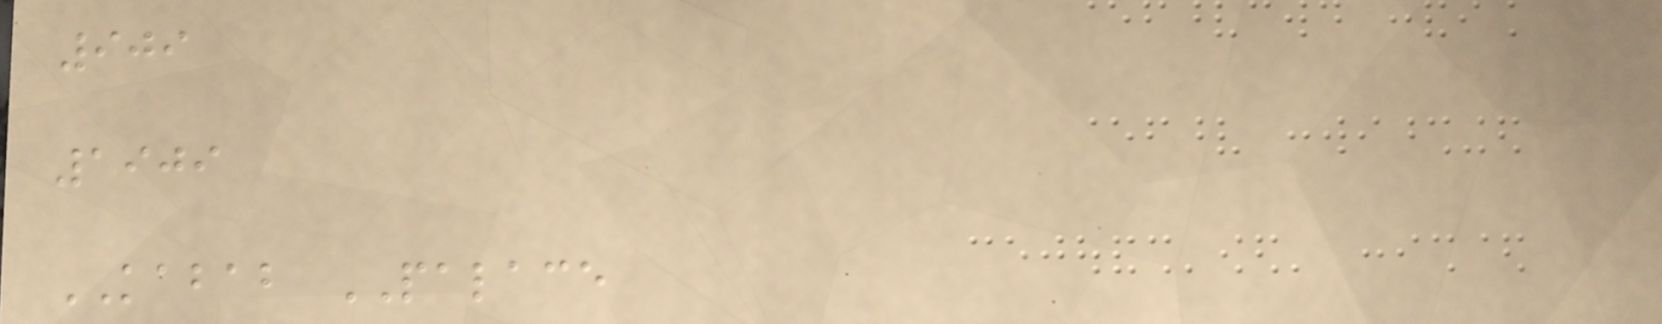909
1909
KABAB PALACE
